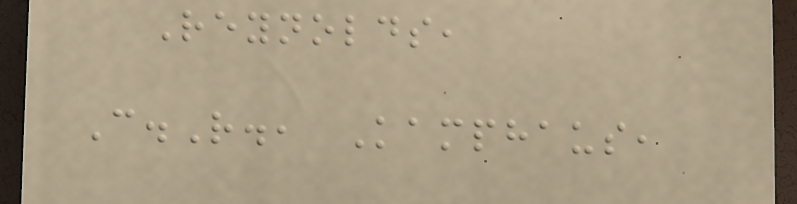Reynolds,
C.R., Kamphaus,
